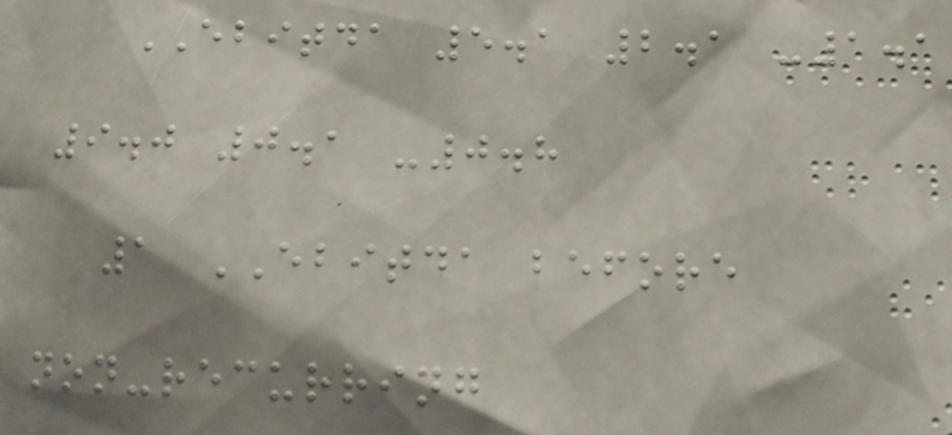EBITDA 5.1 2.1 -1.1
9.0 0.1 -0.8
1 EBITDA before
non-recurring
